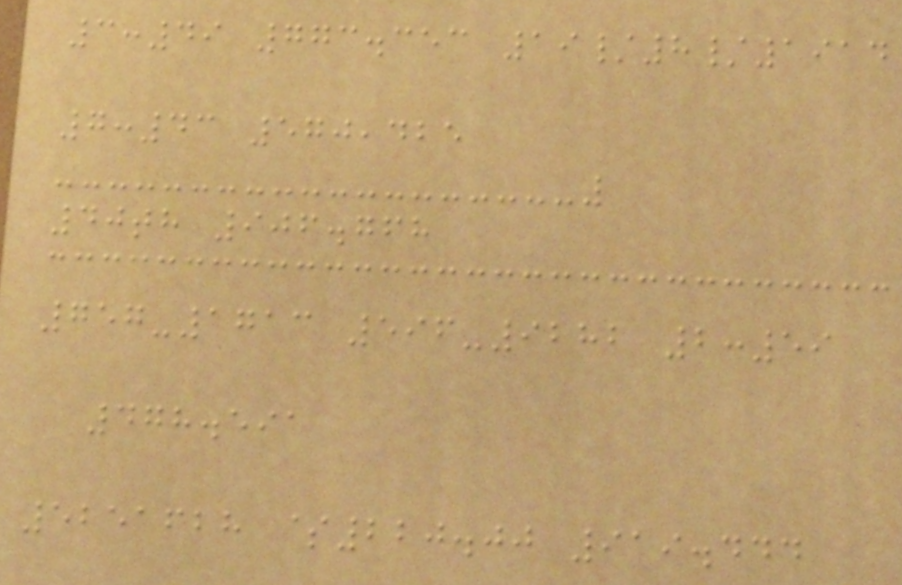3:49 773.353 19/8/1914
7:43 570,425
40th 906.768
757-1713 596-9282 2:59
478.591
5251628 $220.00 919.444
